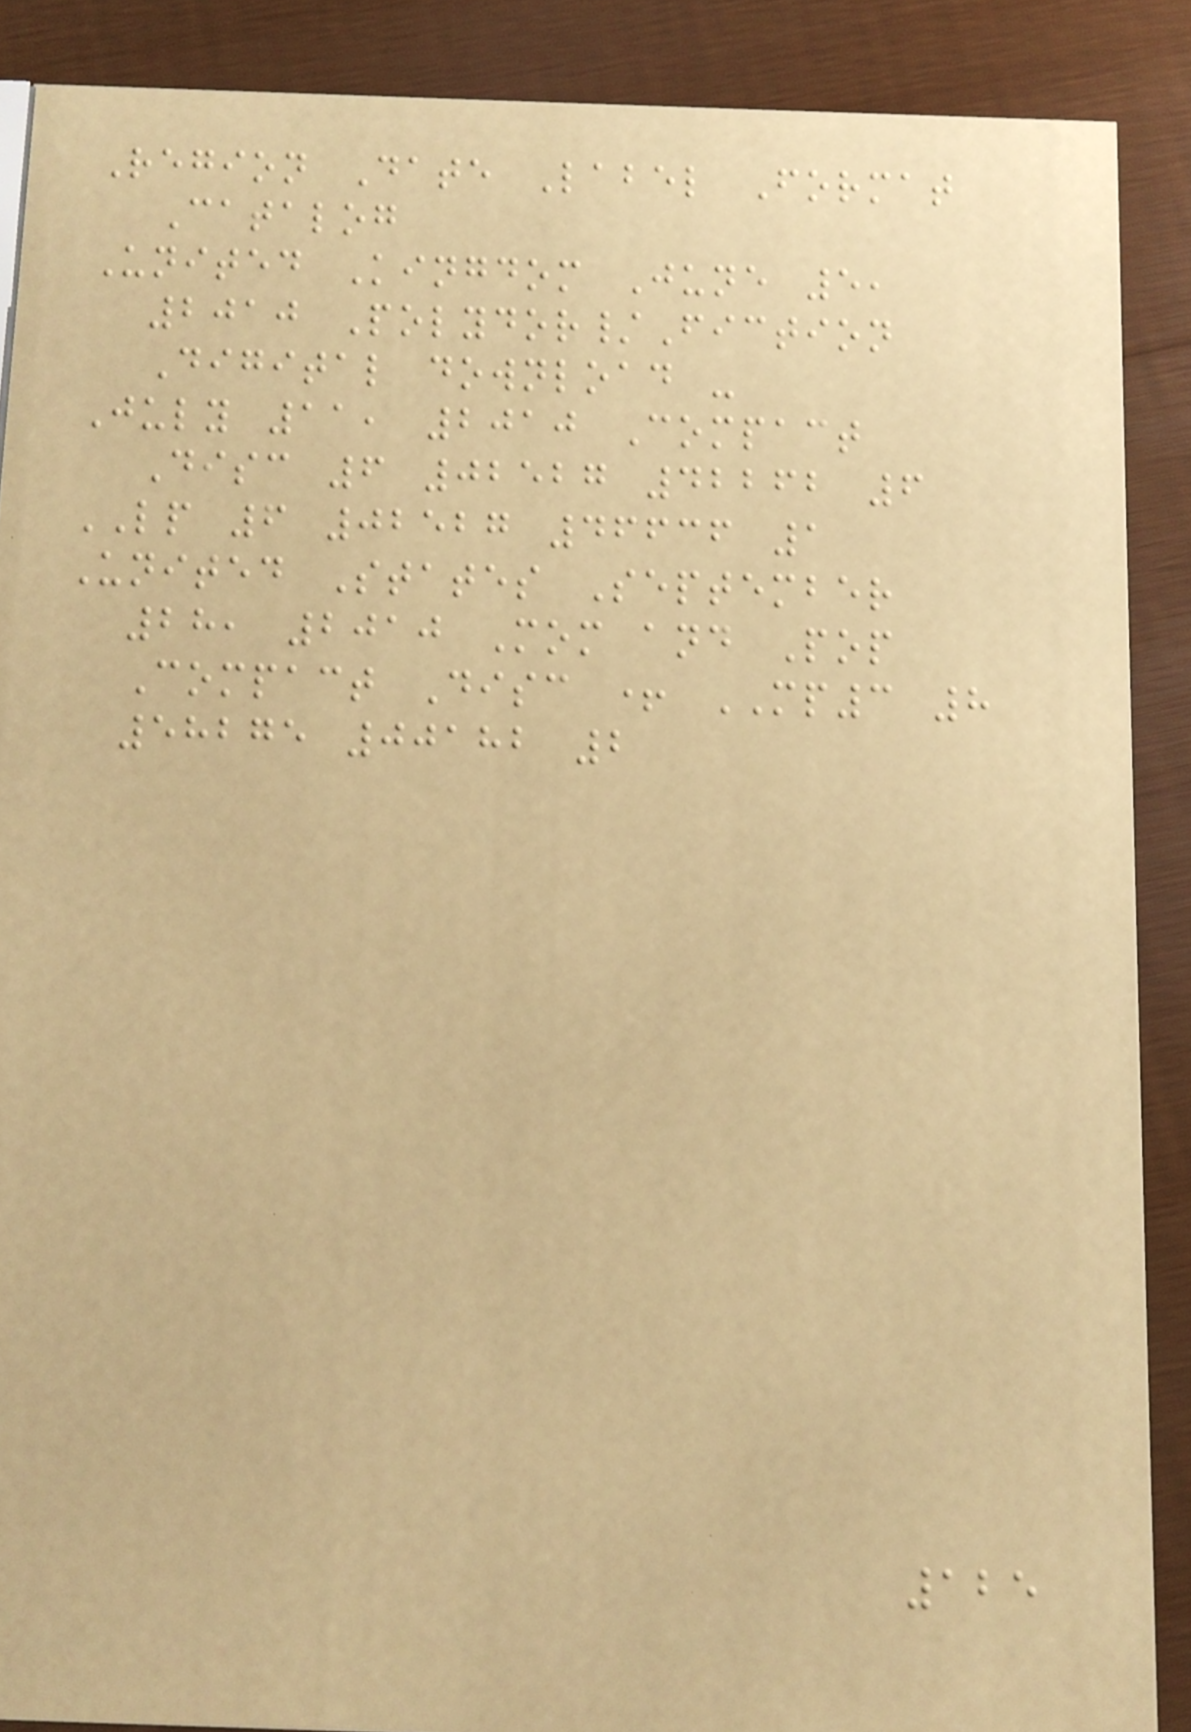Region Date Label Format
Catalog
United Kingdom June 5,
2010 Polydor/Fiction
Digital download -
July 11, 2010 Compact
Disc 6 02527 42262 6
LP 6 02527 46636 1
United States September
28, 2010 Mom and Pop
Compact Disc + MP3 8
58275 00182 2
125
